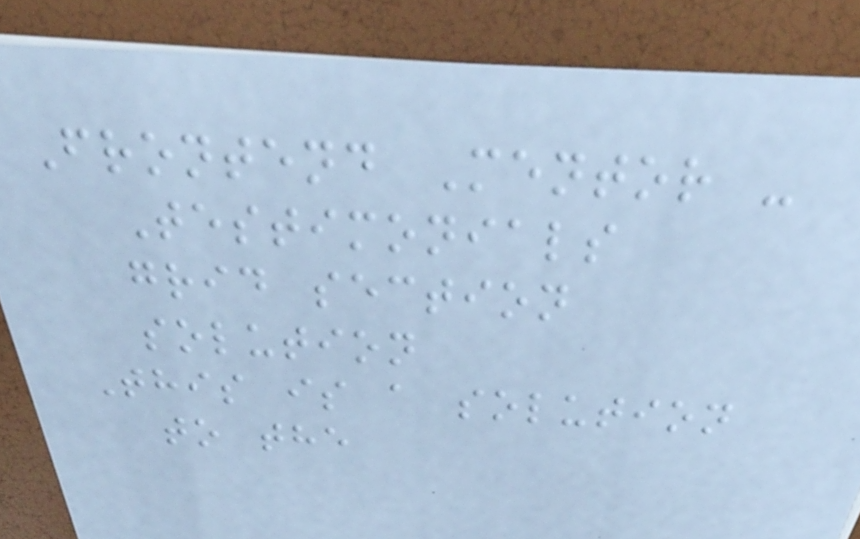Frontend Mentor -
Testimonials
grid section
solution
This is a solution
to the
